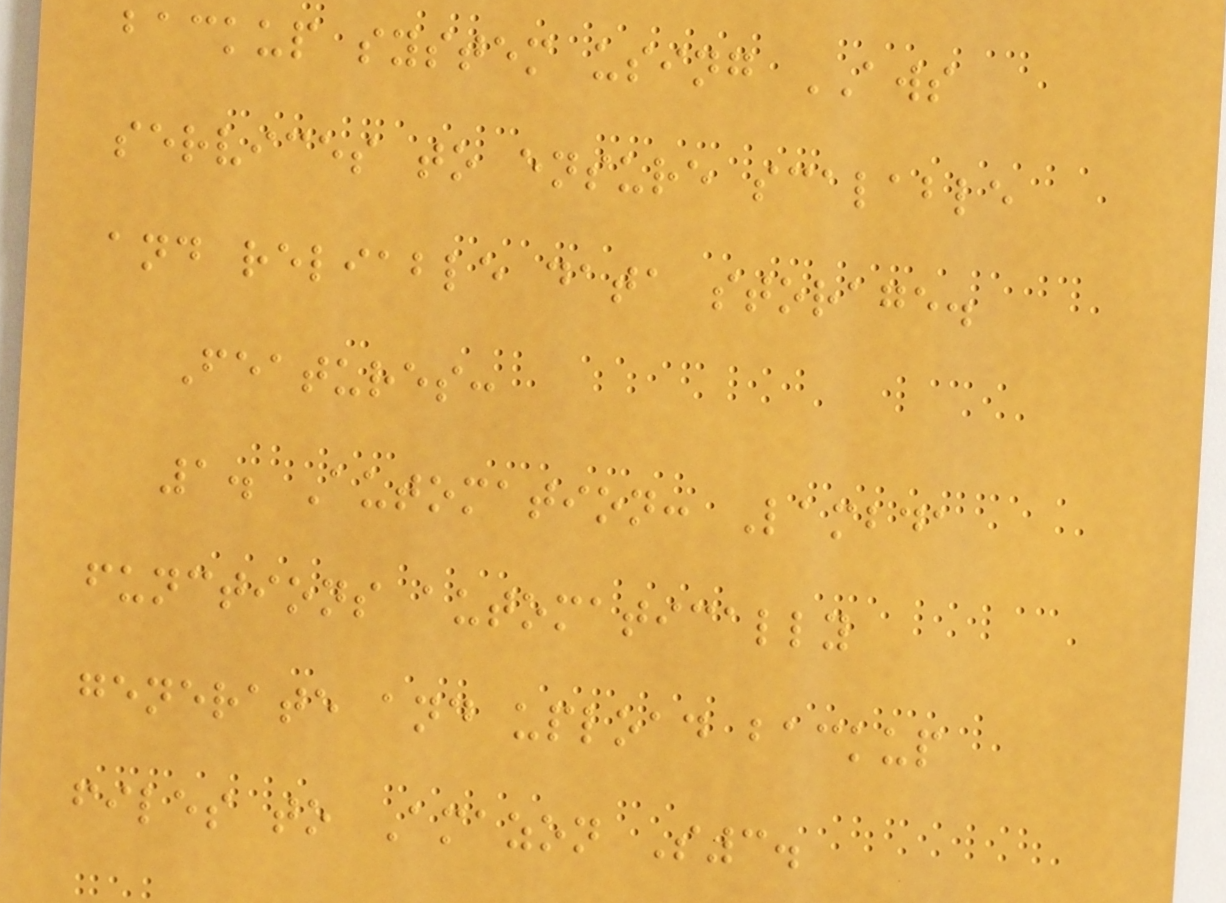backup system using AWS
services to ensure scalable
and reliable data storage.
Features:
1. Automation: Lambda
functions automatically
generate and upload backup
files to Amazon S3.
